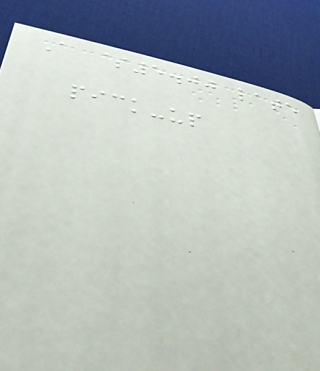A $5.00 late
pick-up
